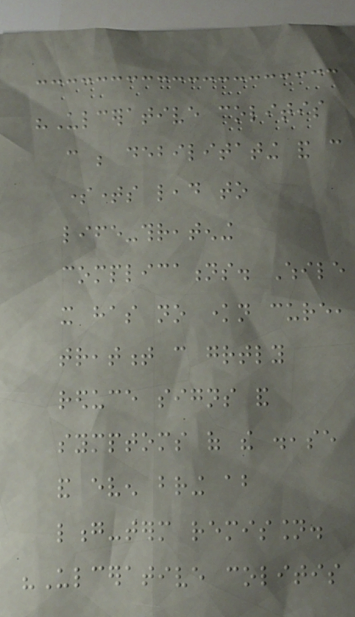"Ulcerative colitis
can be debilitating and can
sometimes lead to
life-threatening
complications. While
it has no known cure,
treatment can greatly
reduce signs and
symptoms of the disease
and even bring about
long-term remission.
"Ulcerative colitis
